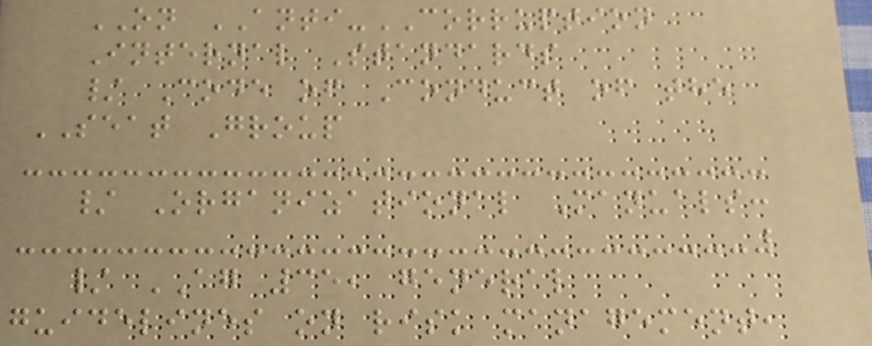ON ANTI-CORRUPTION
Internal Standards
/ Code of Conduct of the
SEAT Group
/ Organizational Manuals:
/ AG 35, general
guidelines on risk management,
